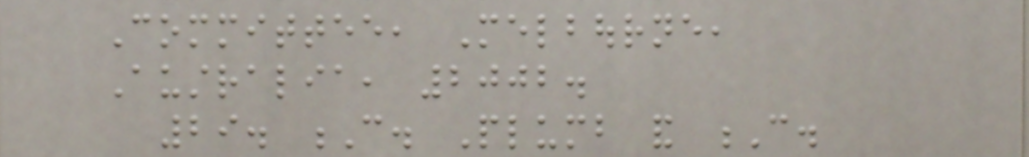Committee, Melbourne,
Australia, 2002.
29. C. Plumb and C.
